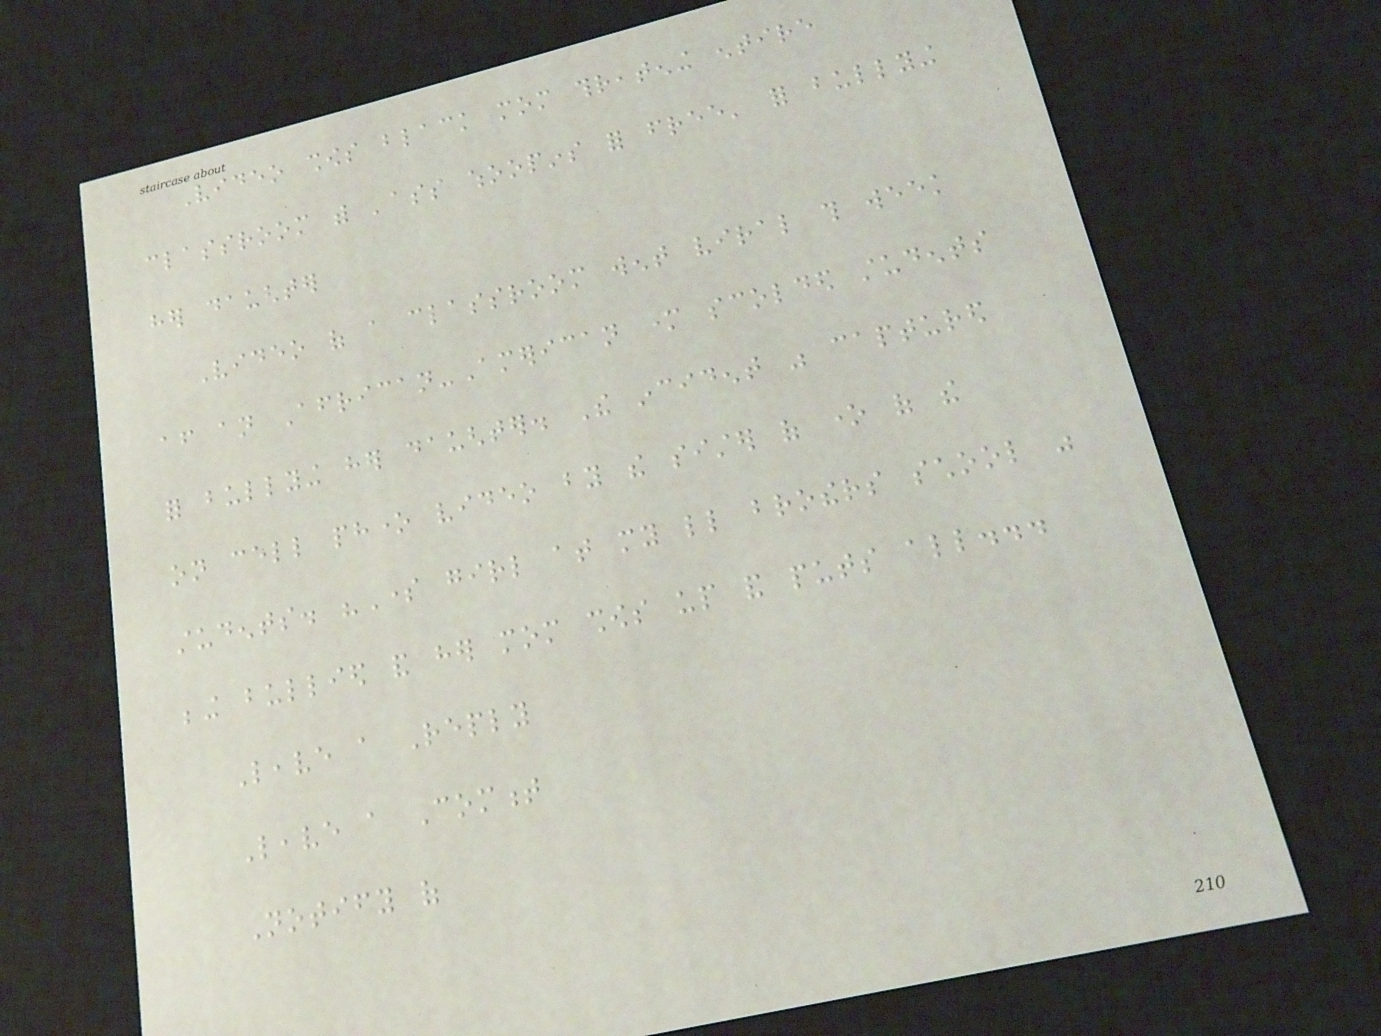Video shows black mom threatening entire
classroom with 'ass whoopins for free' for bullying
her daughter
Video of a classroom went viral this week
after an African-American mother scolded students
for bullying her daughter. The incident was captured
on cell phone video by the sister of one of the
students. "Some girl at my little brothers school was
being bullied and her mom shows up and puts all...
Leave a Reply
Leave a Comment
Notify of
